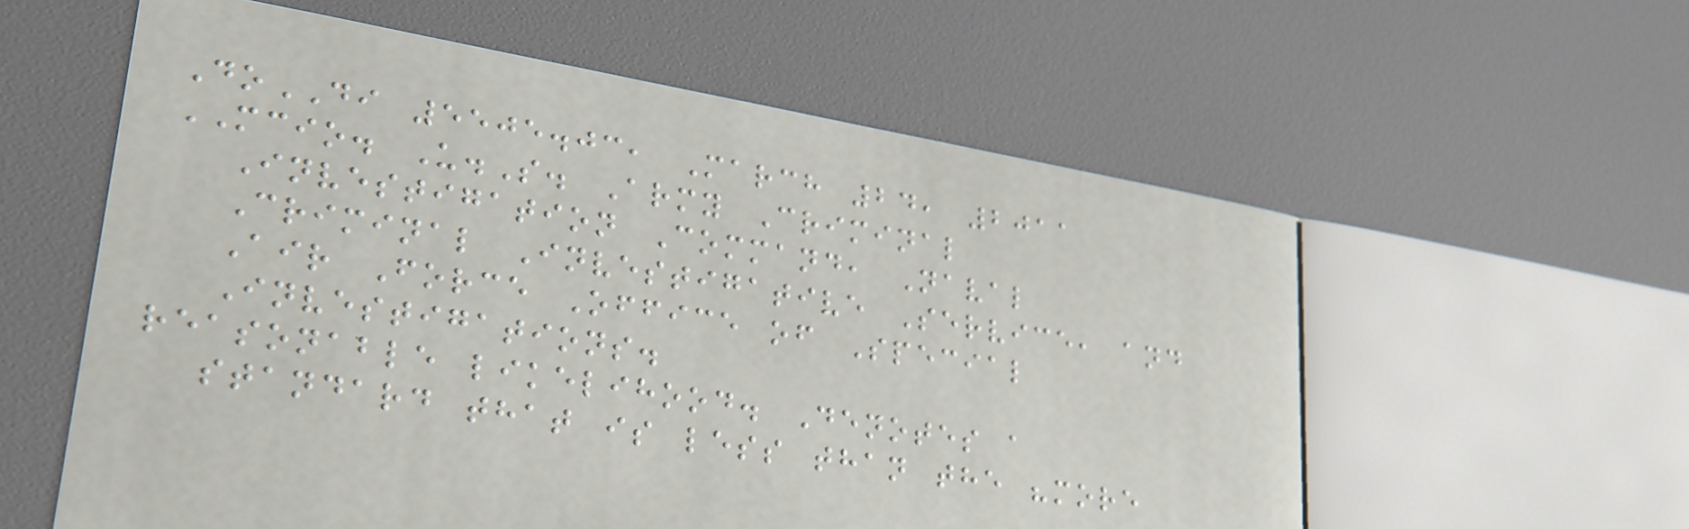DoDI 5505.03, March 24, 2011
MCIO. U.S. Army Criminal
Investigation Command, Naval
Criminal Investigative Service, and
Air Force Office of Special
Investigations.
reasonable likelihood. Denotes a
standard that is less than the "more
